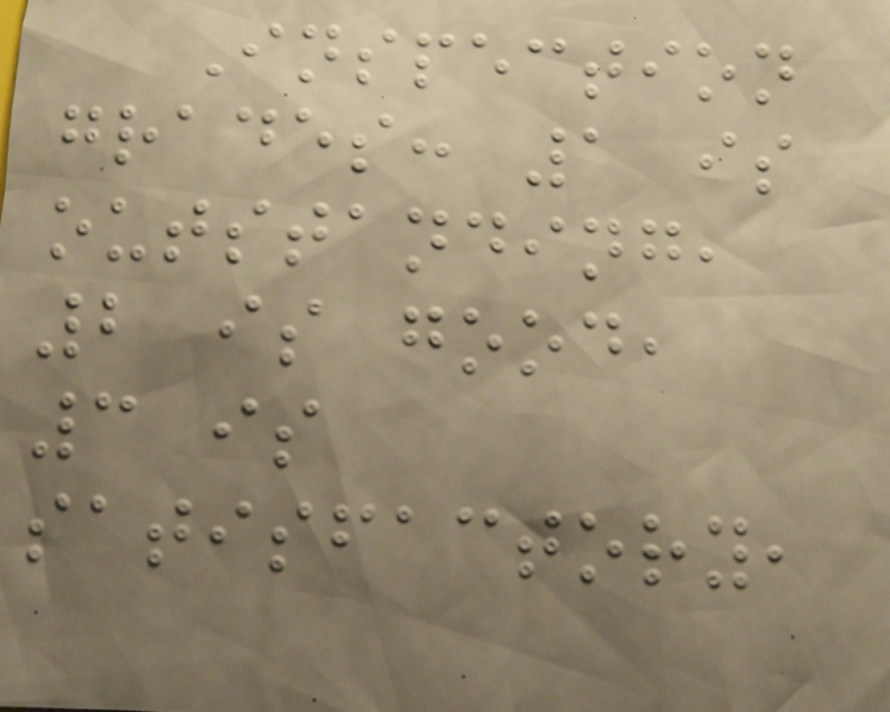Inspection
grades: 1 is
outstanding,
2 is good,
3 is
satisfactory,
